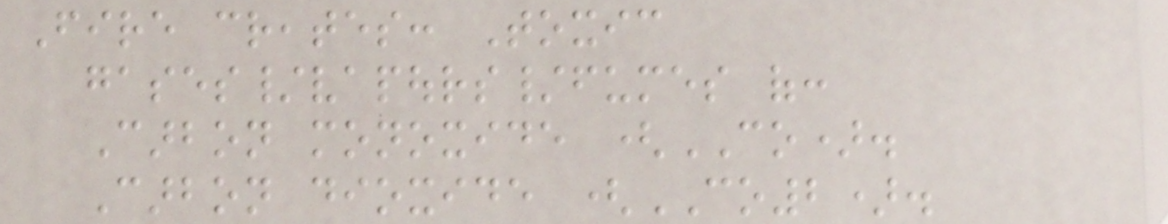Fire creates: Toxic
gases/vapours/fumes of:
Carbon monoxide (CO).
Carbon dioxide (CO2).
